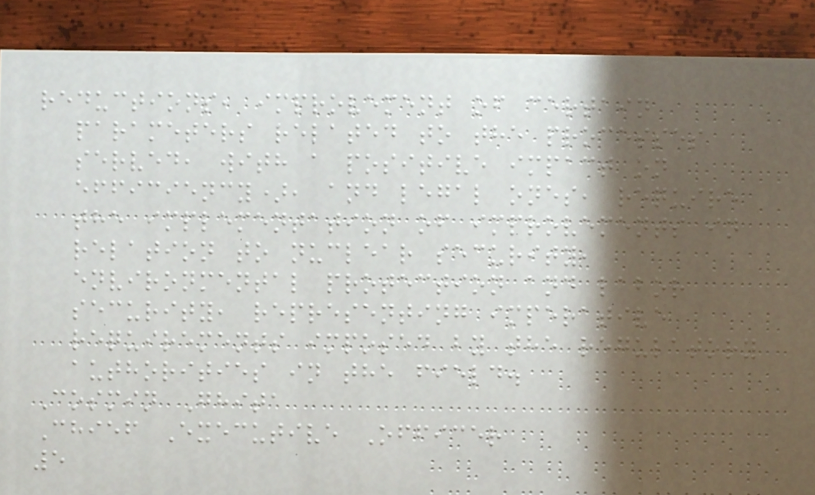reductions, improvement of certain
parameters related to the processes
served, with a positive impact on
efficiency), and legal ones, require
the implementation of improvements in
relation to nuclear security,
environmental protection and labor
security, representing imperative
requirements imposed by the regulatory
authorities in the field.
Cosmin Ghita
Chief Executive Officer
5
